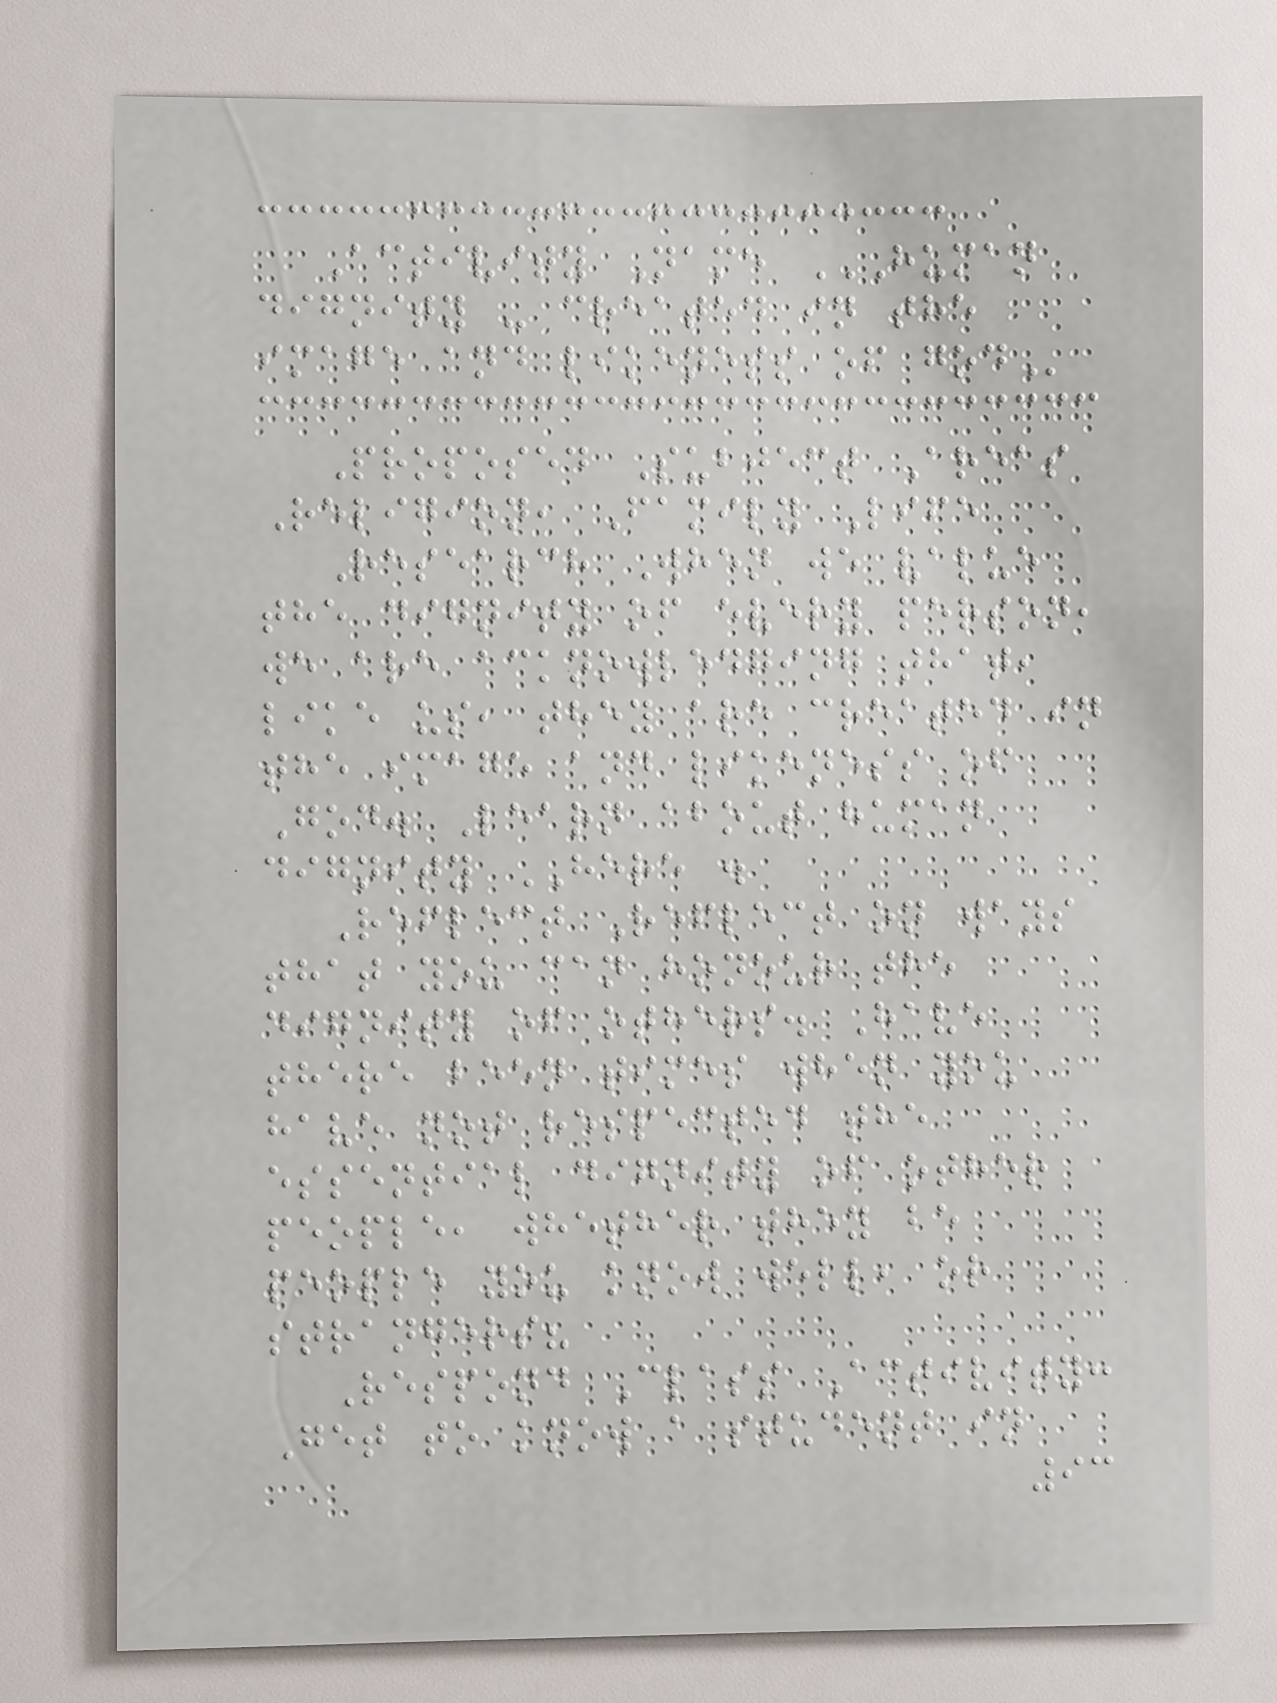Activity Name HUMAN
DIGNITY - CREATED IN THE
IMAGE AND LIKENESS OF GOD
Proposed Subject Areas
Religion, Family Life
Research When we value
the dignity of every person,
we are acknowledging that,
like us, they are created in
the image and likeness of
God. Learn about human
dignity HERE .
Reflect Reflect on ways
that you can honour the
dignity of others. Have
there been times when you
have not respected the
essential dignity of other
people, whether they be
people you know well, or
strangers?
Respond Class Activity:
Get to know a student in
93
